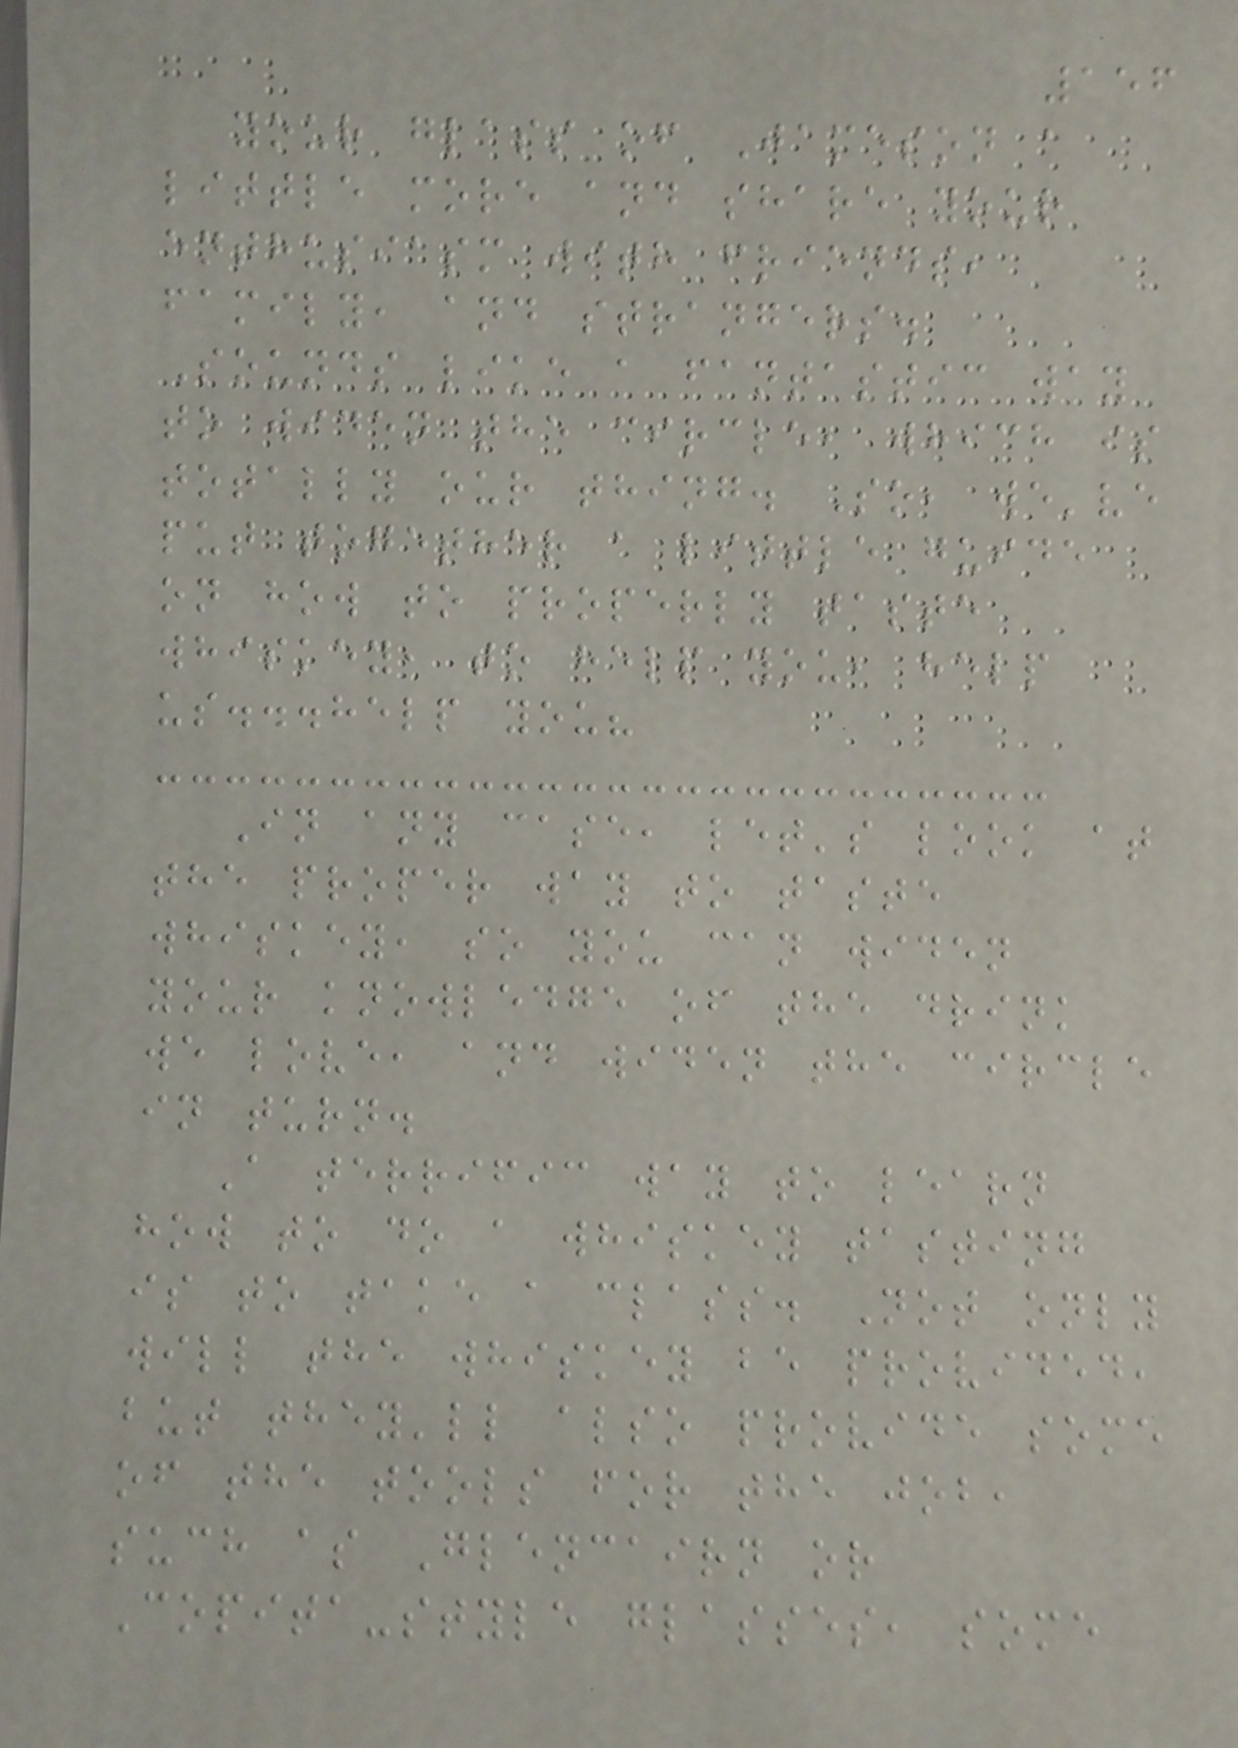156
your glass of Jameson a
little more and share your
enthusiasm with friends,
family, and strangers.
Sounds like a fantastic way
to widen the circle, which is
totally our thing. So, we've
put together a little guide
on how to properly taste
whiskey, to help you, help
us...help you?
In any case, let's look at
the proper way to taste
whiskey, so you can widen
your knowledge of the drink
we love, and widen the circle
in turn.
A terrific way to learn
how to do a whiskey tasting
is to take a class. Not only
will the whiskey be provided,
but they'll also provide some
of the tools for the job,
such as Glencairn or
Copita-style glasses, some
